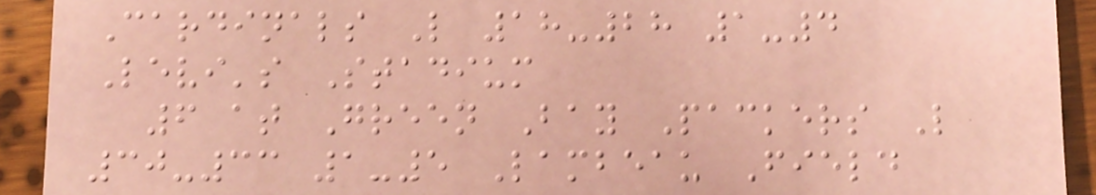Cardinals L 18-28 1-4
Levi's Stadium
6 at Green Bay Packers L
30-33 1-5 Lambeau Field
